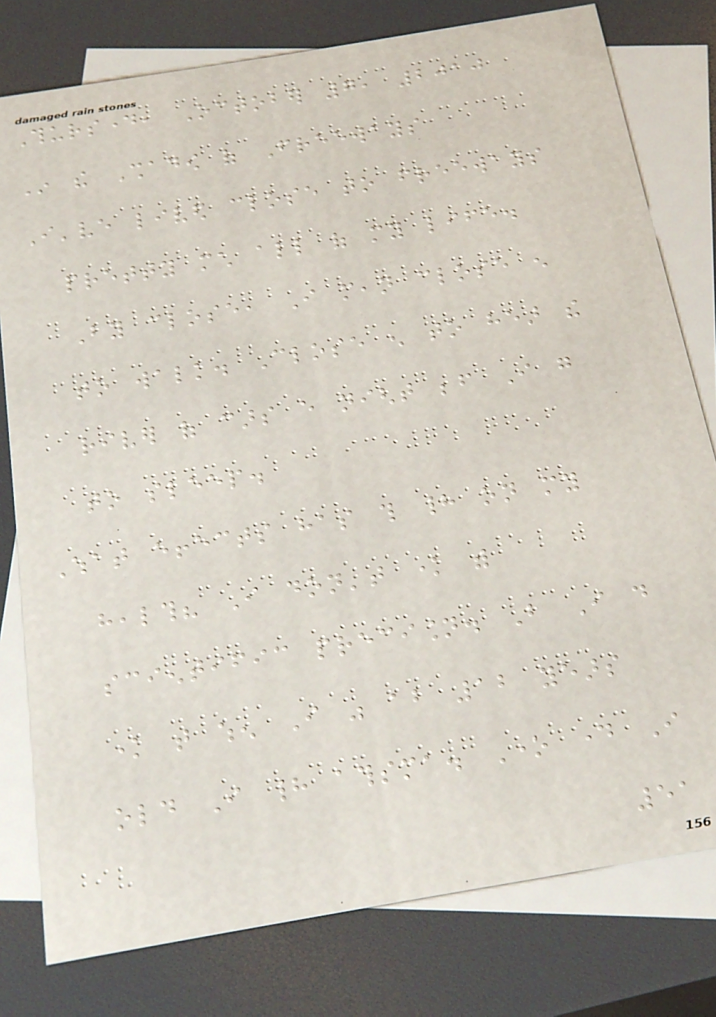Thursday, October 7, 2010
In the Shadow of Freeways
I've lived close to freeways
pretty much all of my life.
By close, I mean close enough
to walk. Close enough to hear the
river of cars every night before I go
to sleep.
What effects has this had on my
health? I don't know with
scientific precision. But I do
know that when I was about 12 years
old I had athsma. One day I
51
